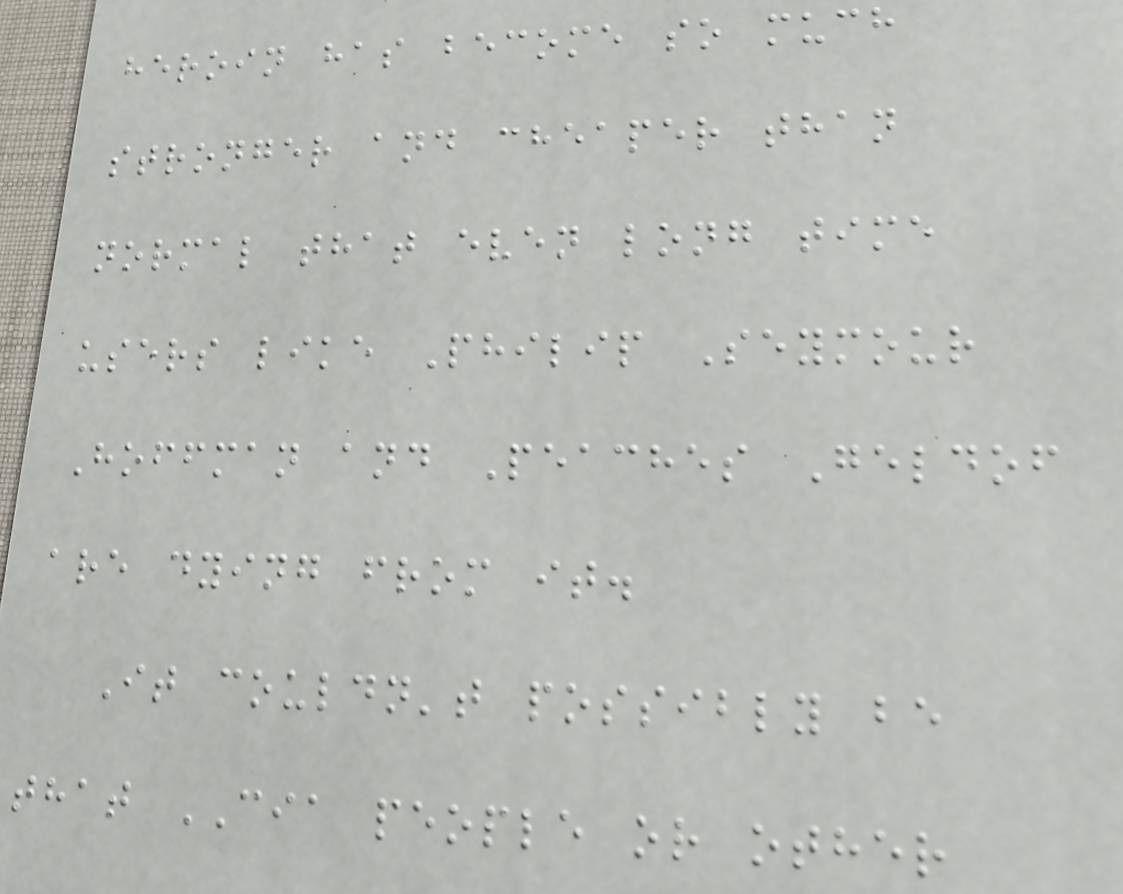heroin has become so much
stronger and cheaper than
normal that even long time
users like Philip Seymour
Hoffman and Peaches Geldof
are dying from it.
It couldn't possibly be
that CIA people or other
